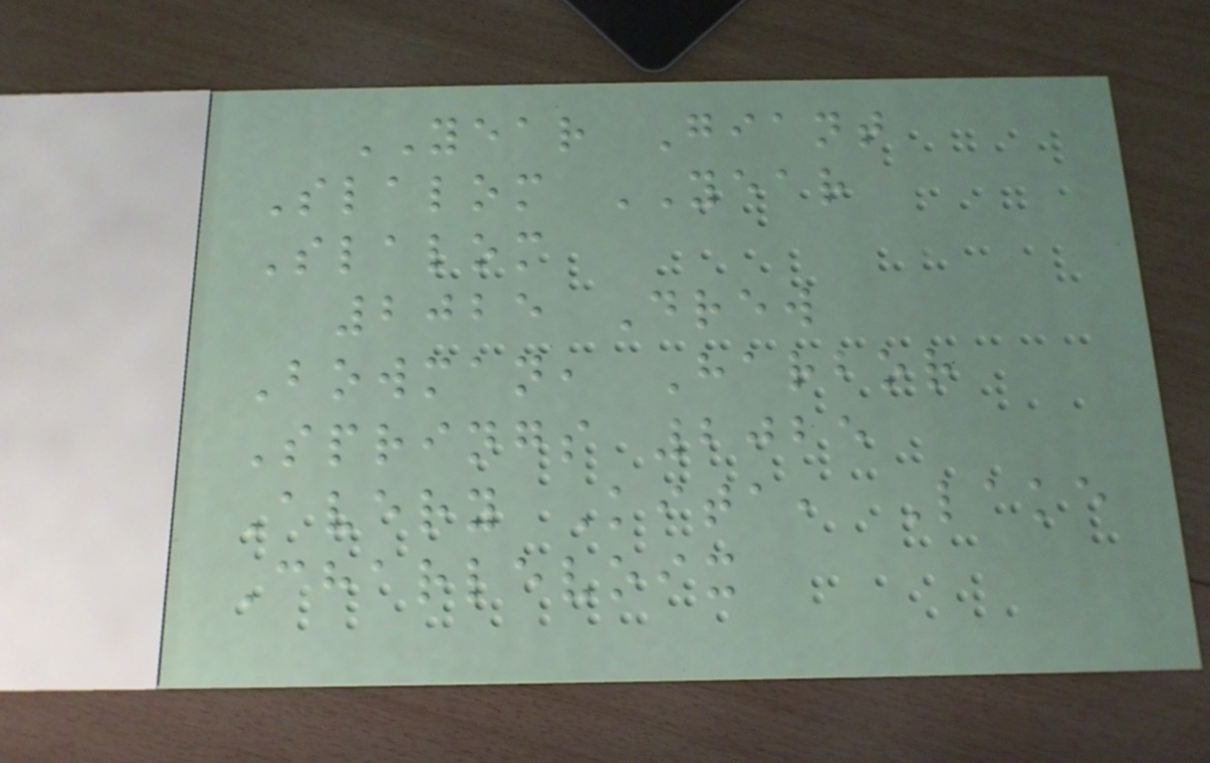YEAR Giant
Slalom YEAR
Slalom
2025 Drew
Bowman, Harbor
Springs 2025
Avery Kita, Lake
Charlevoix
